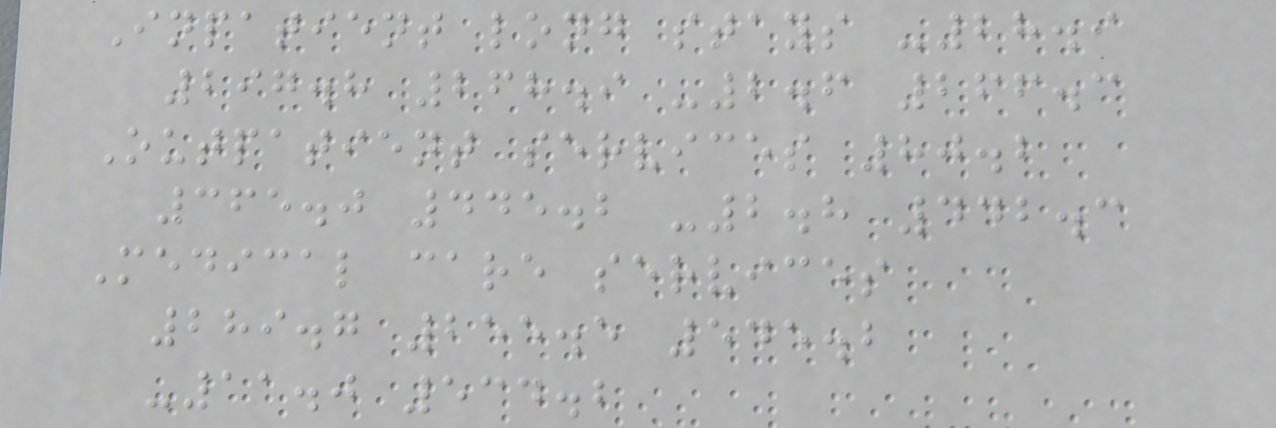Inpatient long stays -28.9
297.8 268.9 -2.6 266.3
Outpatient services 80.2
365.0 445.2 -2.8 442.3
Medical care services
289.7 255.5 545.2
-11.0 534.2
